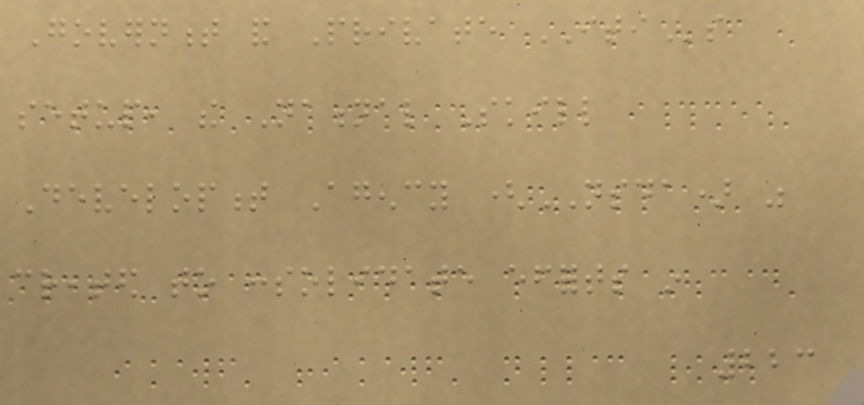Government and Private ITIs
setup, the National Skill
Development Agency (NSDA) was
created to consolidate efforts in
223
